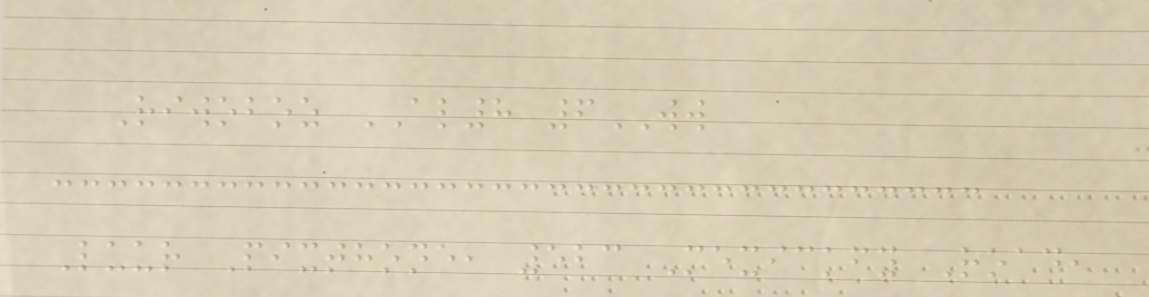Riwoboz AL8 6WW
Luur Pixthone, 523 Mexickfy Road,
